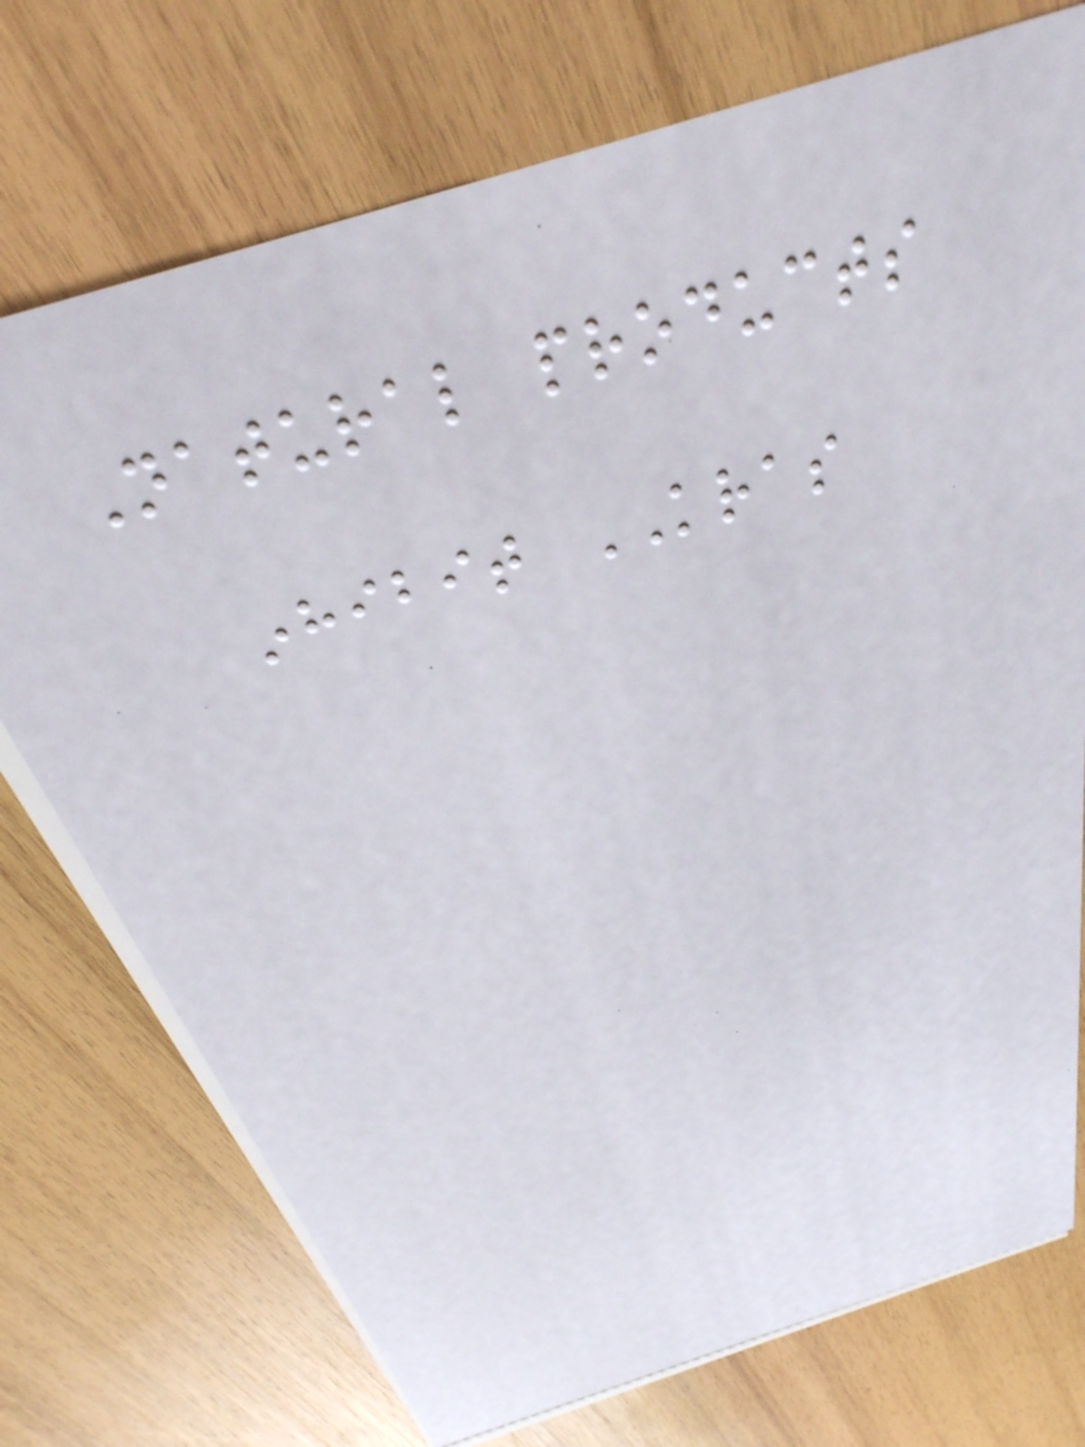Natural products
inhibit KRAS
